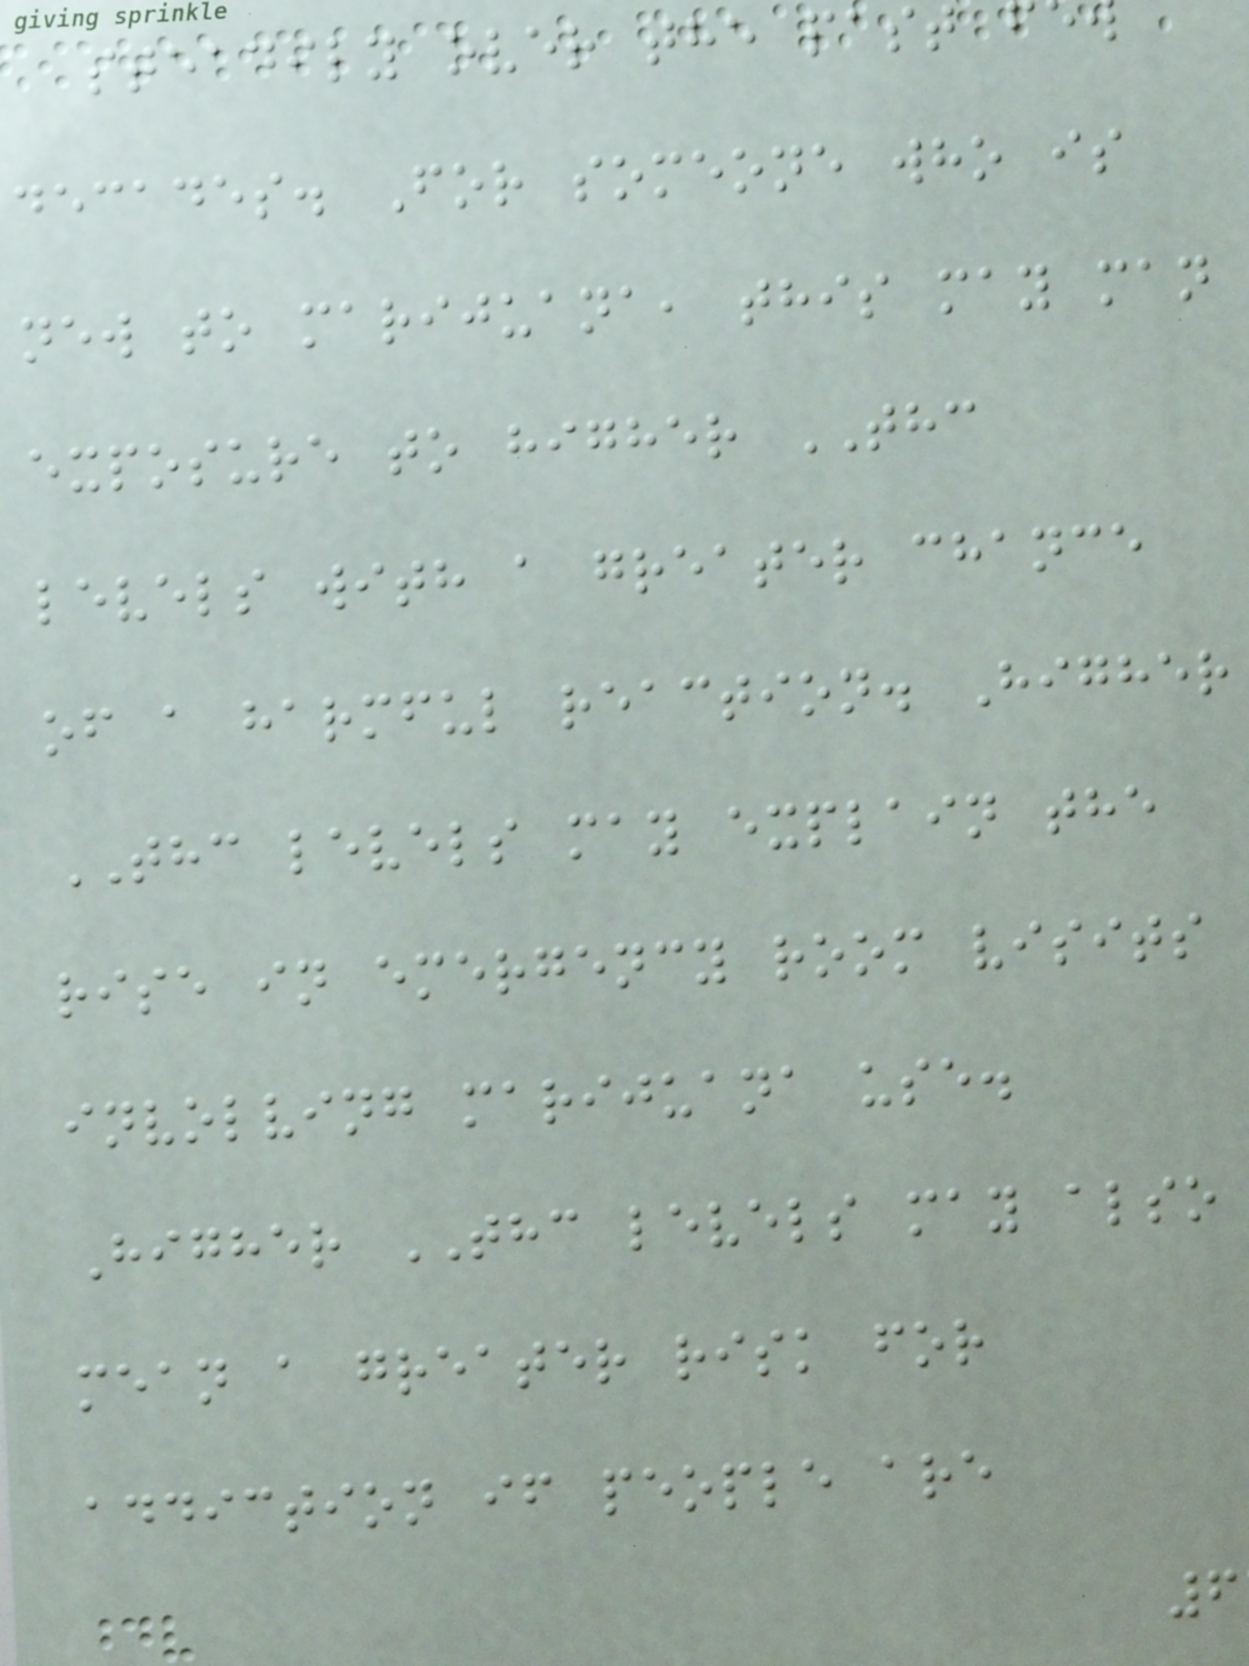steadily over the past
decades. For someone who is
new to marijuana, this may man
exposure to higher THC
levels with a greater chance
of a harmful reaction. Higher
THC levels may explain the
rise in emergency room visits
involving marijuana use.
Higher THC levels may also
mean a greater risk for
addiction if people are
